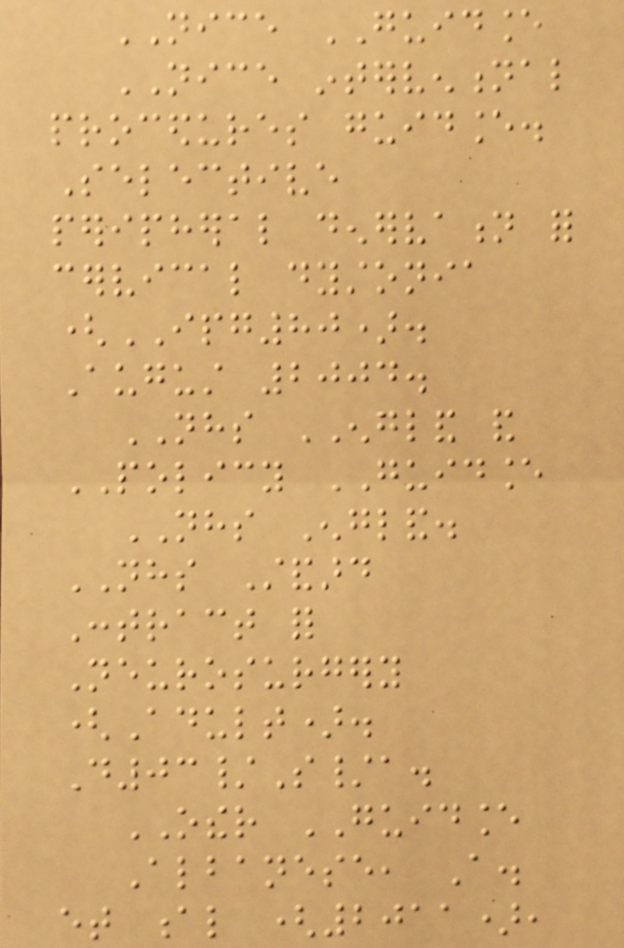NICE GUIDANCE
NICE interventional
procedures guidance.
Selective
peripheral denervation for
cervical dystonia
(IPG80).
August 2004.
NHS ENGLAND and
POLICY GUIDANCE
NHS England.
NHS Standard
Contract for
Neurosurgery
(Adult).
D03/S/a.
OTHER GUIDANCE
Albanese, A.
et al (2011),
